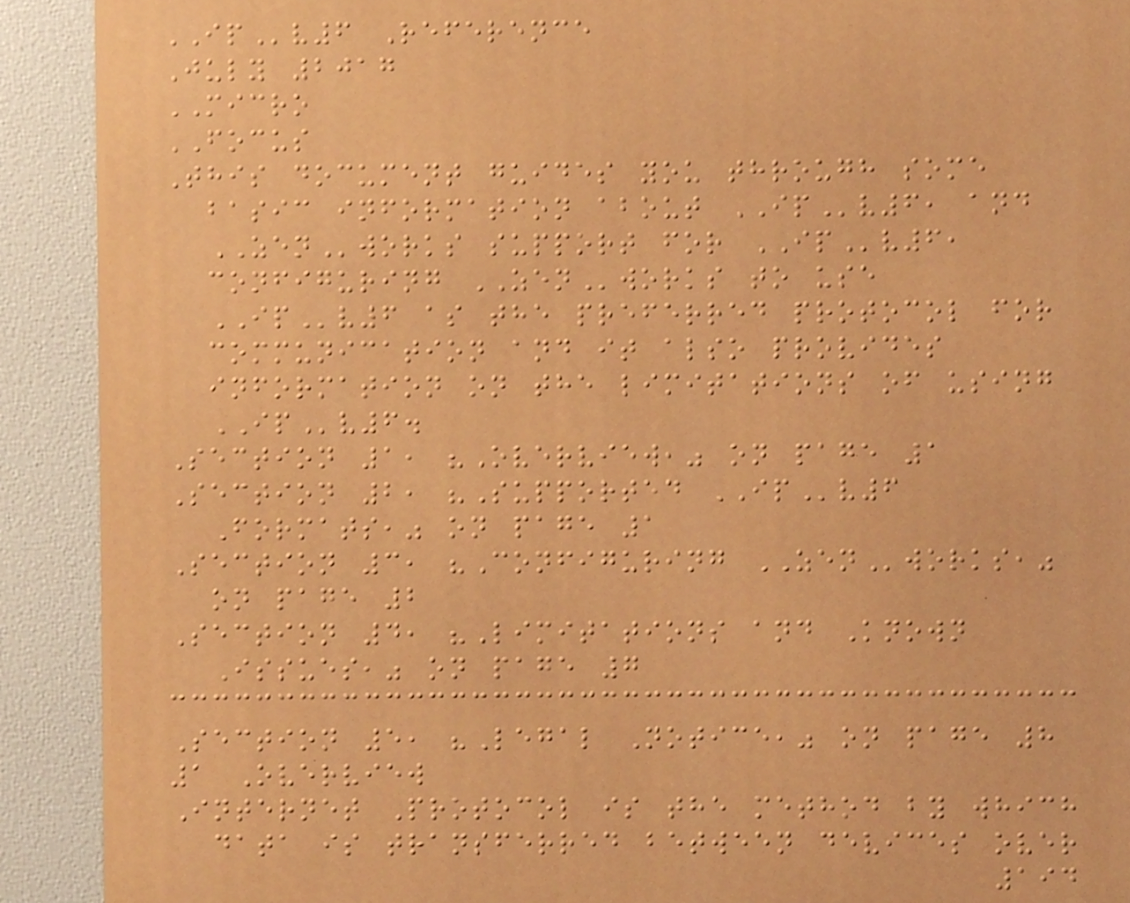IPv6 Reference
July 2017
MICRO
FOCUS
This document guides you through some
basic information about IPv6, and
ZENworks support for IPv6,
configuring ZENworks to use
IPv6 as the preferred protocol for
communication and it also provides
information on the limitations of using
IPv6.
Section 1, "Overview," on page 1
Section 2, "Supported IPv6
Formats," on page 1
Section 3, "Configuring ZENworks,"
on page 2
Section 4, "Limitations and Known
Issues," on page 7
Section 5, "Legal Notice," on page 8
1 Overview
Internet Protocol is the method by which
data is transferred between devices over
194
